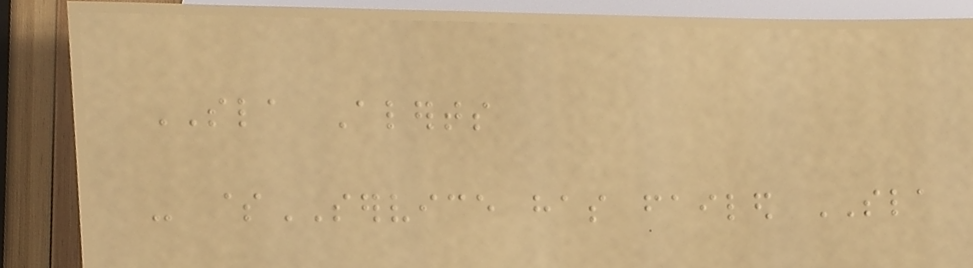SLA Alerts
- $SERVICE has failed SLA
